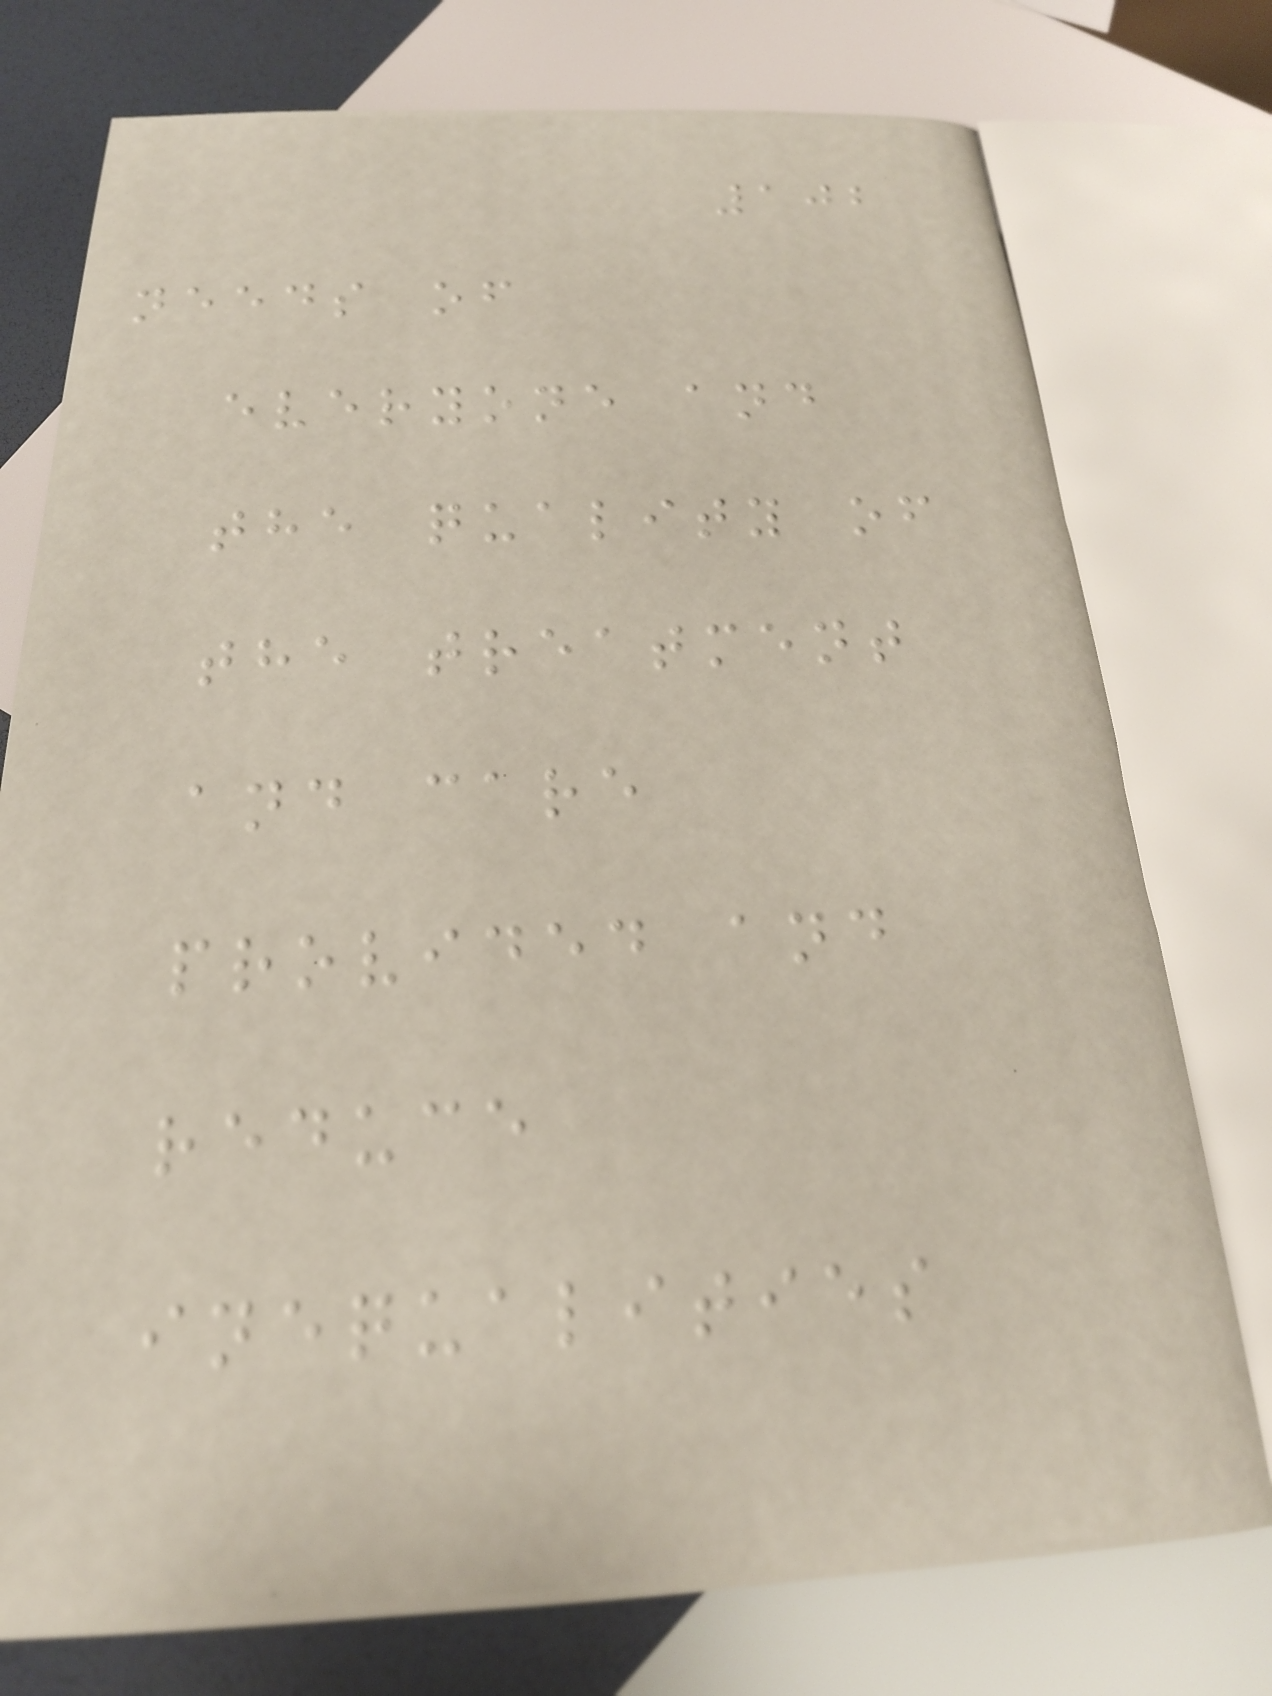102
needs of
everyone and
the quality of
the treatment
and care
provided and
reduce
inequalities
